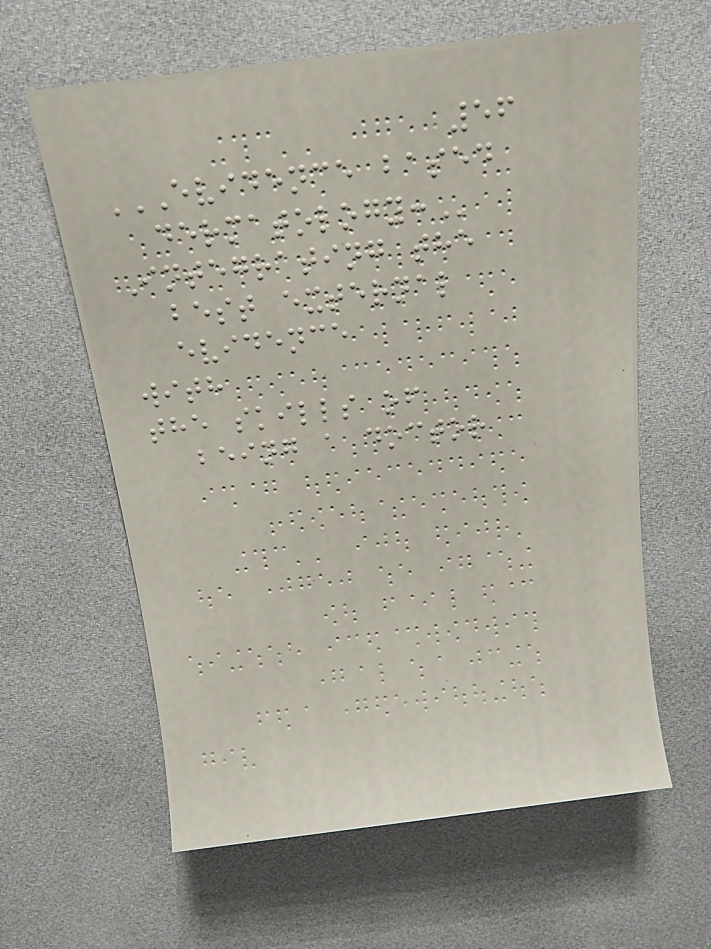56
EVIDENCE BASED
DERMATOLOGY:
Integrating the
best external
evidence
with
the skills of
being a doctor
